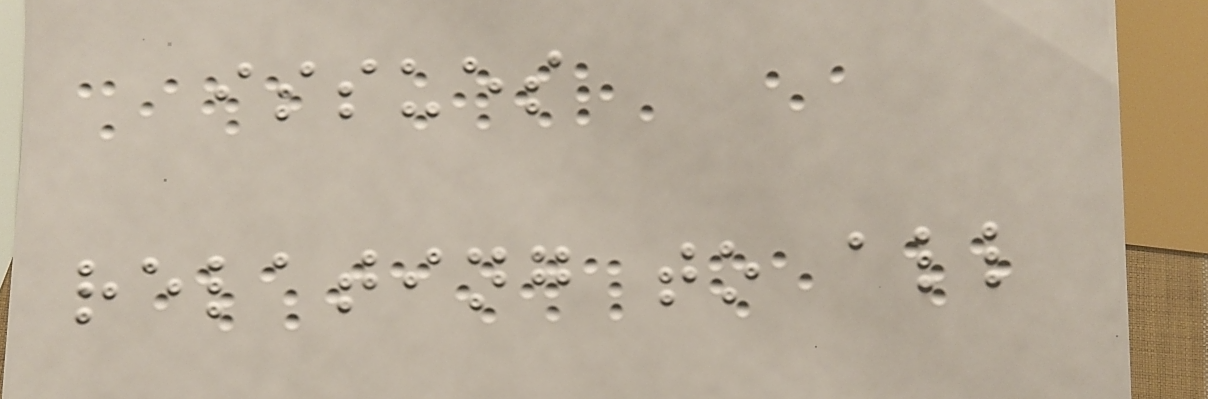issues
relating to all
